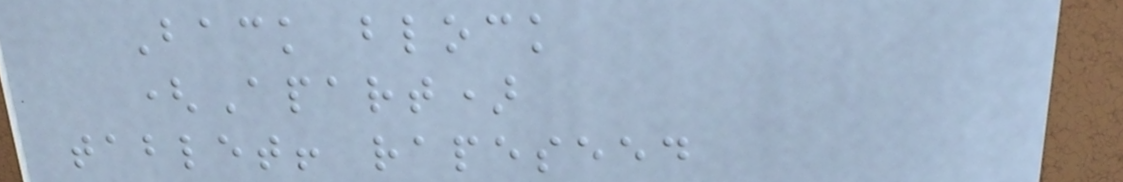Back block
(Apart)
tablet! rapeseed
